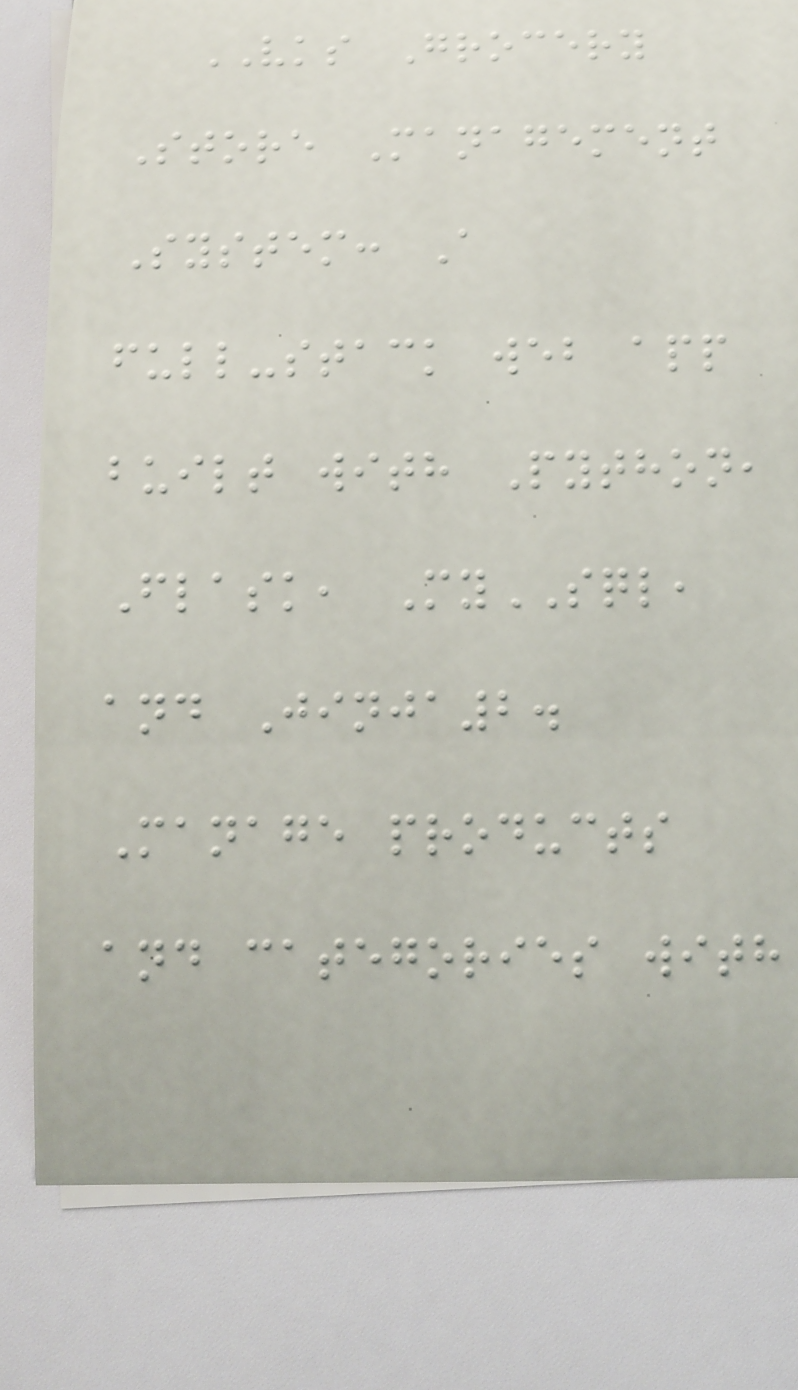VKS Grocery
Store Management
System: A
full-stack web app
built with Python,
Flask, MySQL,
and Jinja2.
Manage products
and categories with
